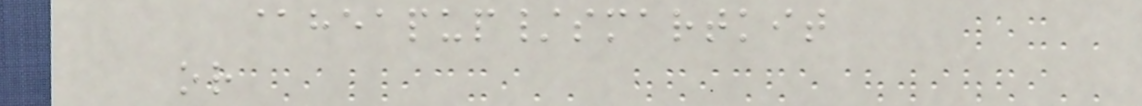@heapup/smartkit
or
